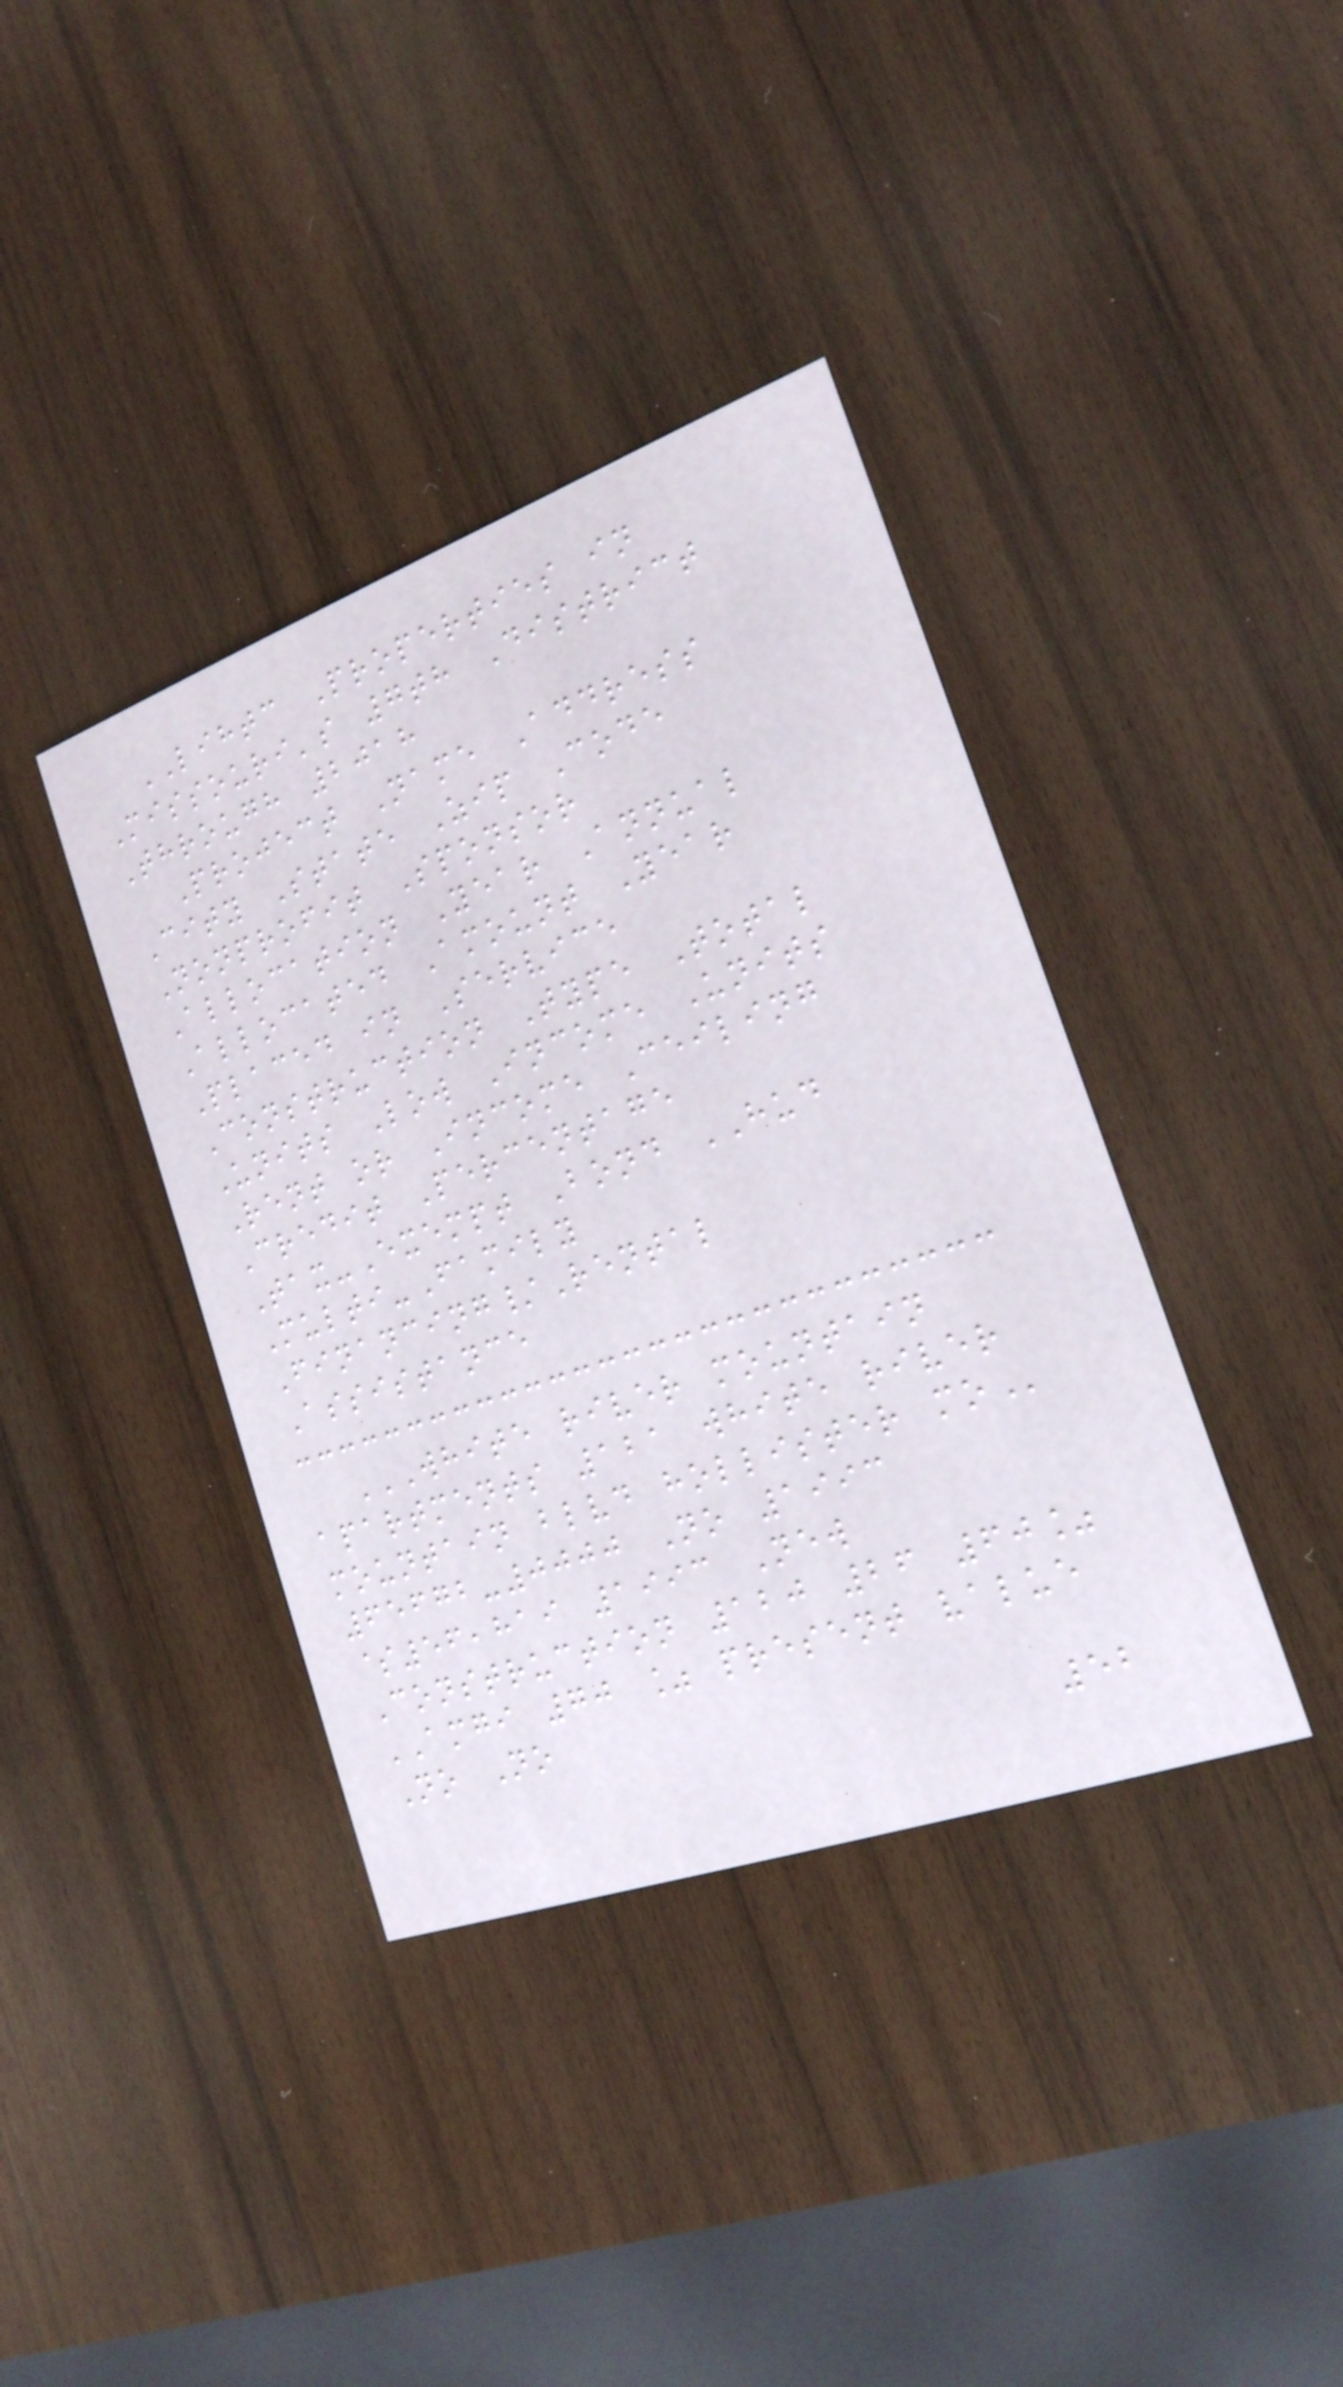LIHTC Properties in
Missouri's 7th District
Through 2018
Project Name Address
City State Zip Code
Nonprofit Sponsor
Allocation Year Annual
Allocated Amount Year
Placed in Service
Construction Type Total
Units Low Income Units
Rent or Income Ceiling
Credit Percentage
Tax-Exempt Bond HUD
Multi-Family
Financing/Rental
Assistance
WHITE RIVER MOUNTAIN
APARTMENTS 121 WHITE RIVER
MOUNTAIN BLVD HOLLISTER MO
65672-0000 No 1993
$56,819 1993 New
Construction 120 26 60%
AMGI 70 % present value
No No
52
